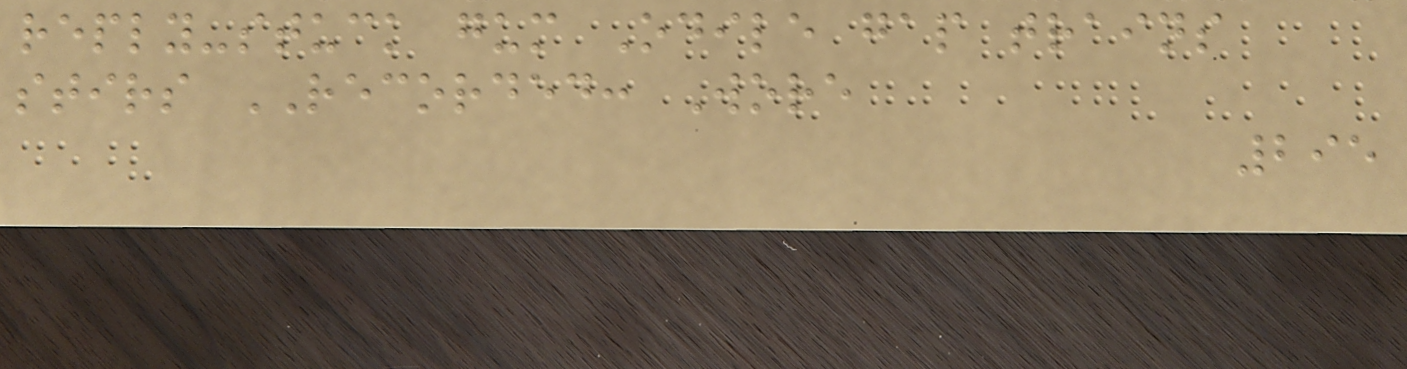reply-stuck gum Odile gap trains
stirs RECORDED: Wore
295
